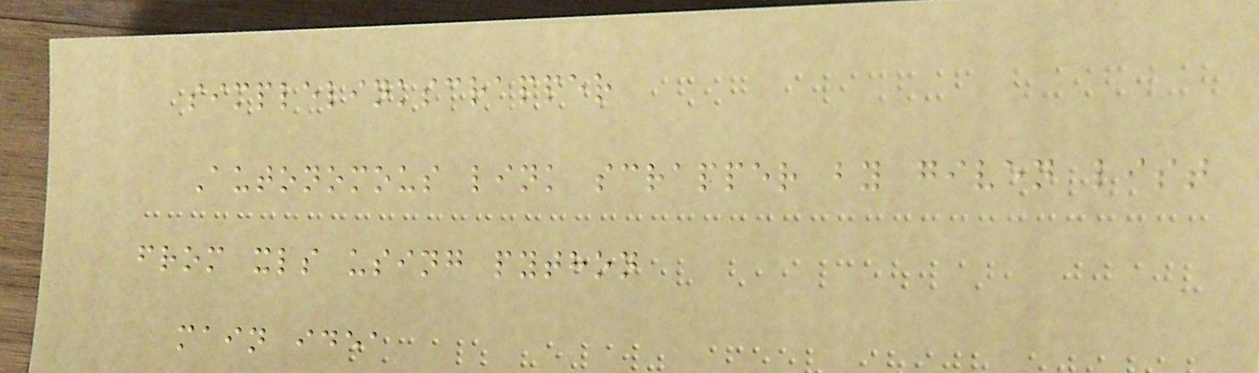simplelinkscrapper
Autonomous link scrapper by given list
from xls using python
main idea
